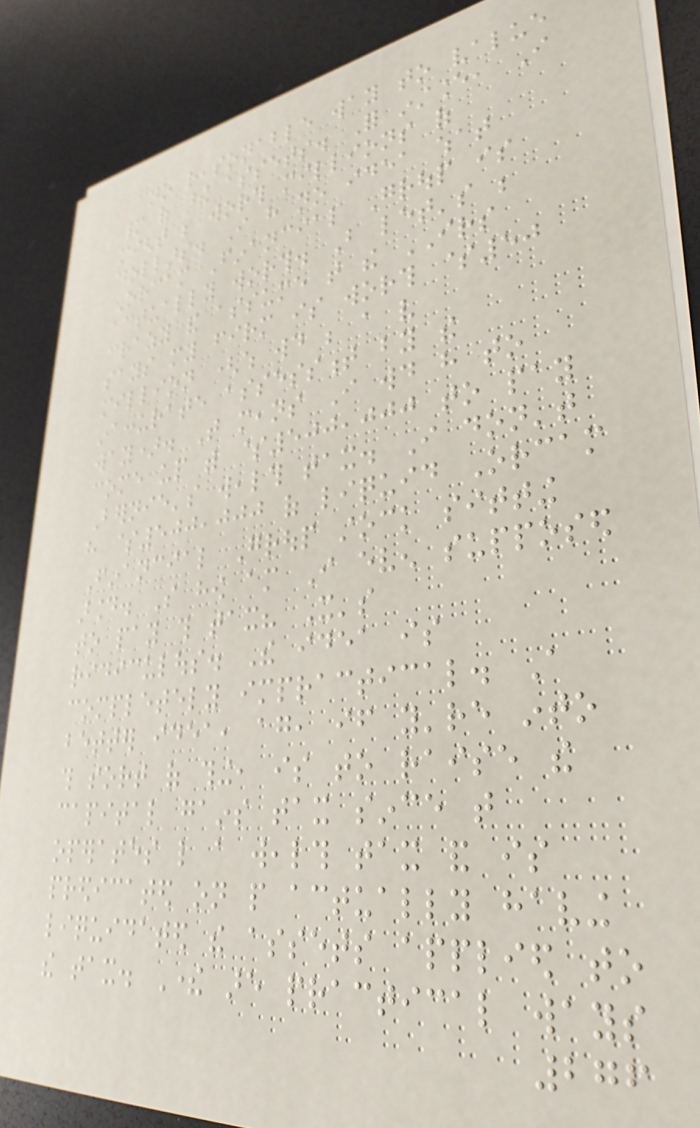no reasonable way to value
many of these assets. For instance, I
might be worth millions of
dollars. I have no idea what
Orcam Financial Group is
actually worth. But let's be
crazy and assume that the IRS
says my firm is worth $50
million (which would be a very
inaccurate assessment by the
way). That means I would have to
come up with $500,000 to pay
Bernie's wealth tax. I don't
have $500,000 of liquid Orcam
Financial Group stock sitting
around. So how am I even supposed
to pay this tax? It's
ridiculous. The idea is
completely impractical. A
better idea, again, if you're into
this sort of thing, is to raise the
capital gains tax since that
operates like a wealth tax and is
predicated on people actually having
liquidated the assets applied to
the tax. There are practical ways
276
